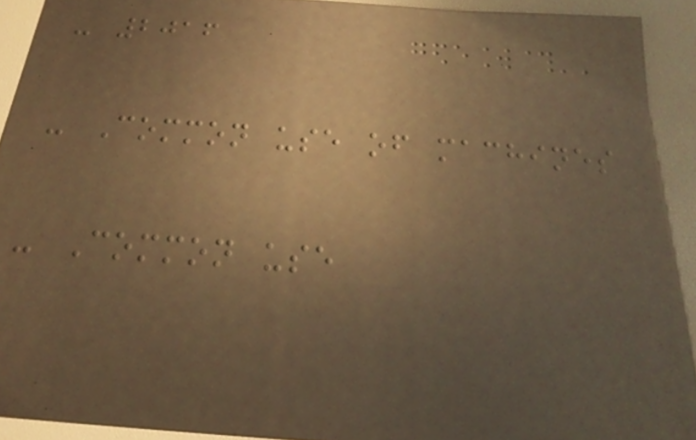- 2016
- Common use of machines
- Common use
